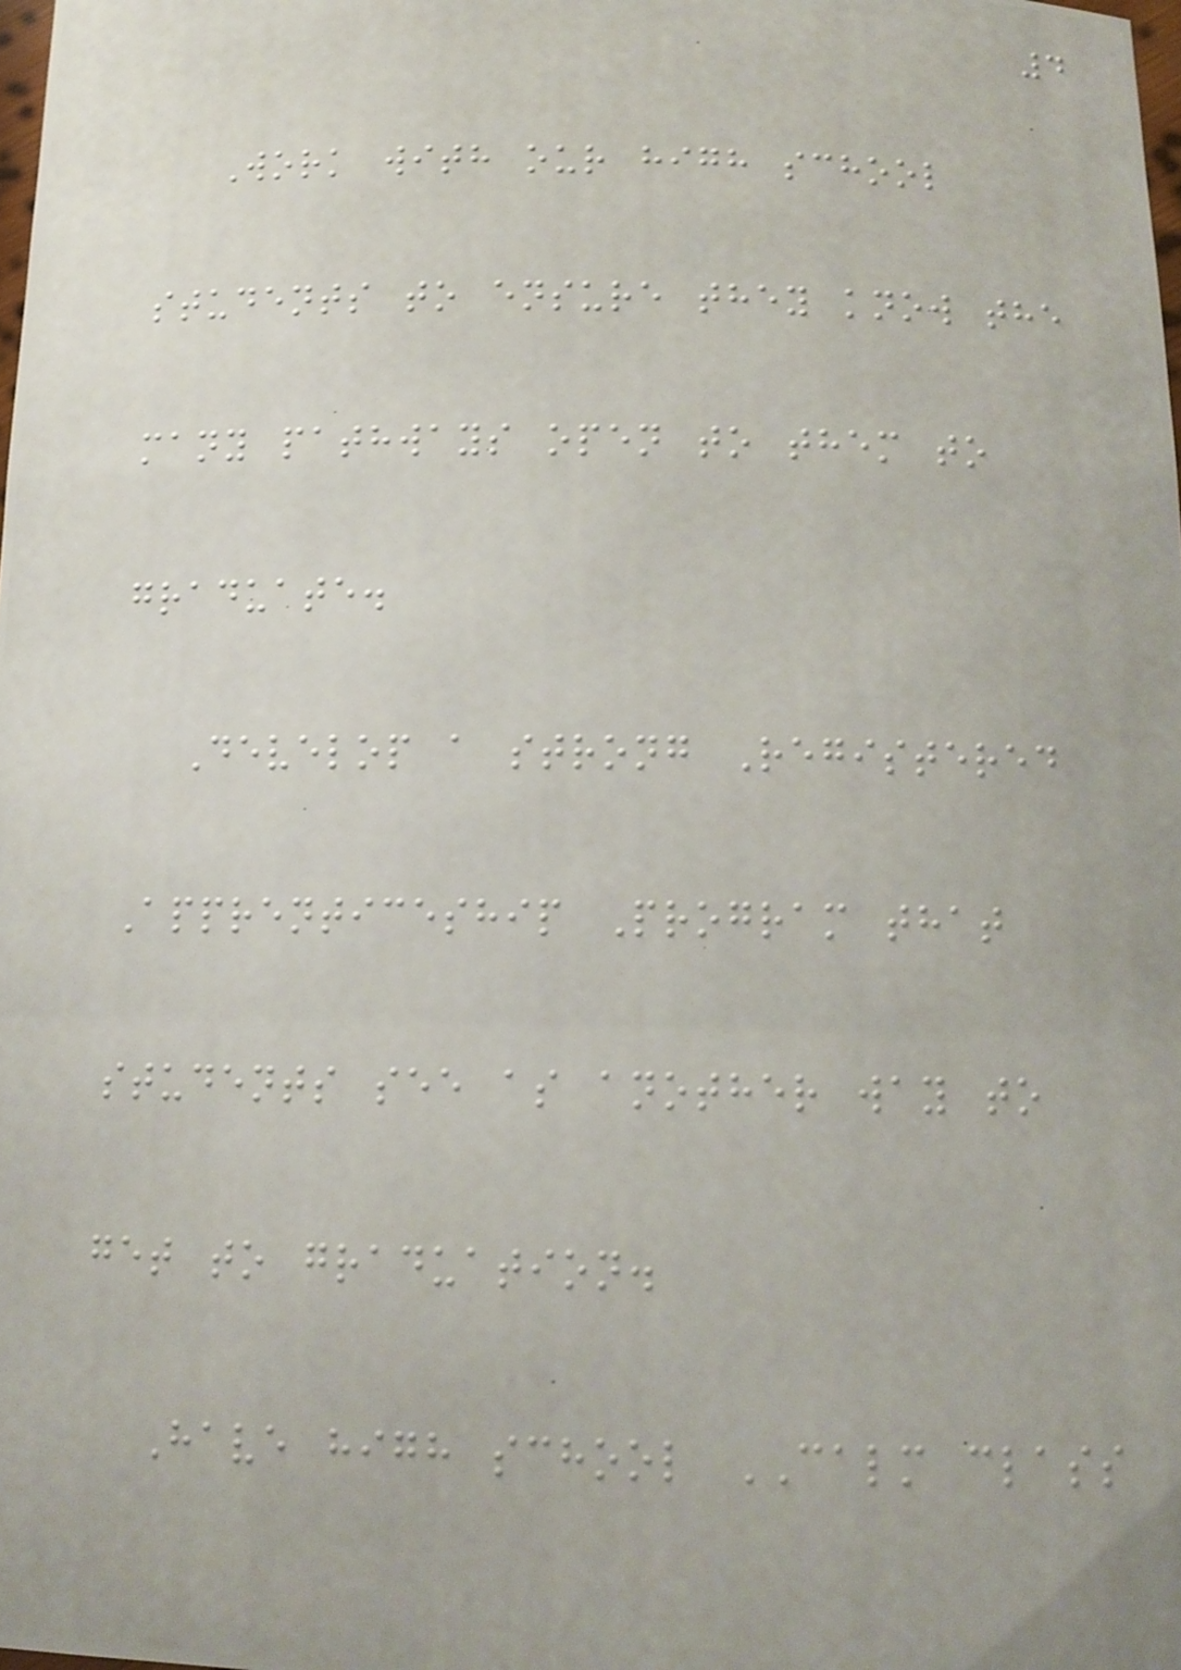4
Work with our high school
students to ensure they know the
many pathways open to them to
graduate.
Develop a strong Registered
Apprenticeship Program that
students see as another way to
get to graduation.
Have high school CALM class
